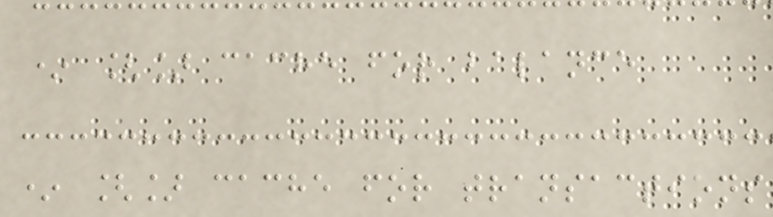* [] cache for balance
* [] cache for transactions
